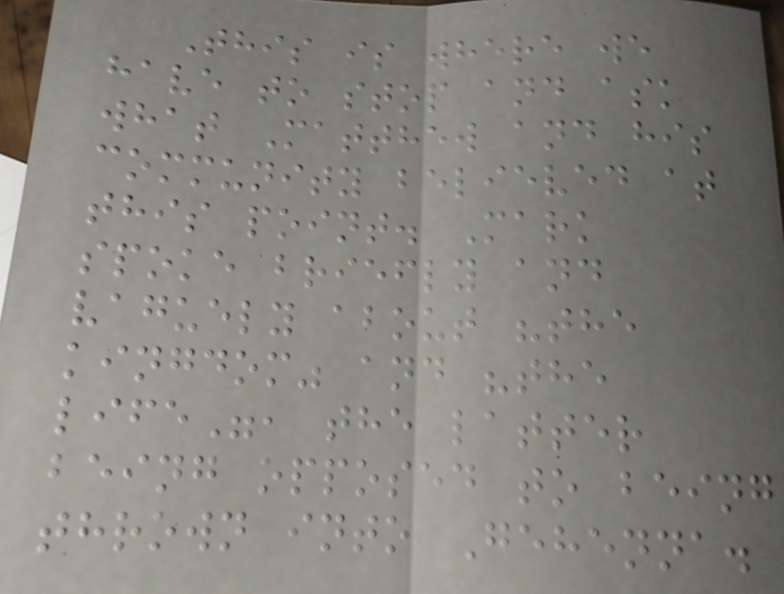This is where we
have to stop and ask
what Matthew and his
community believed at
this point. Mark
spoke briefly and
vaguely about "the
kingdom" and "the
life", the latter
being opposed to being
thrown into Gehenna.
